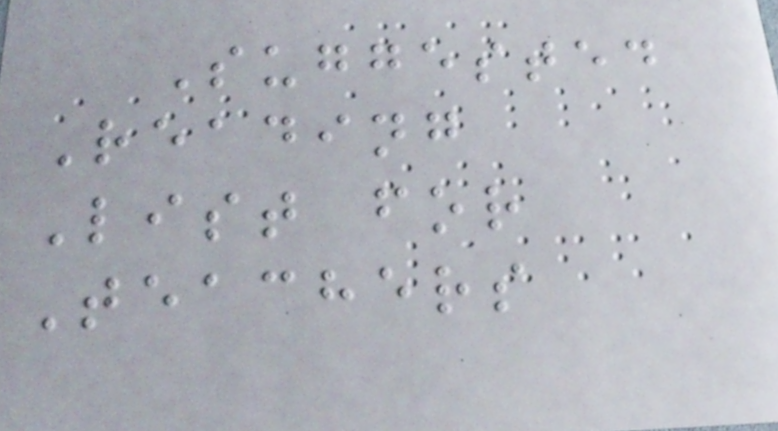Suggested
Reading
List for
Teachers
